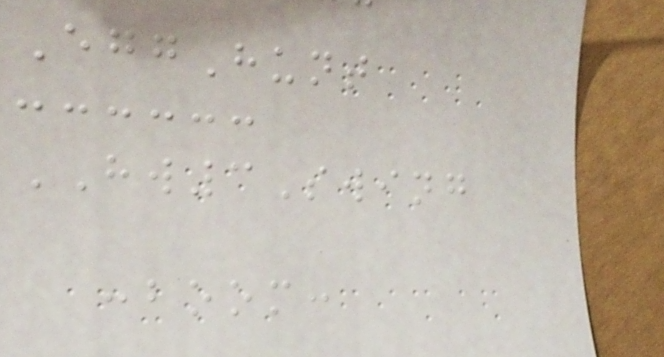EggHunt
HW3Swing
:boom:
